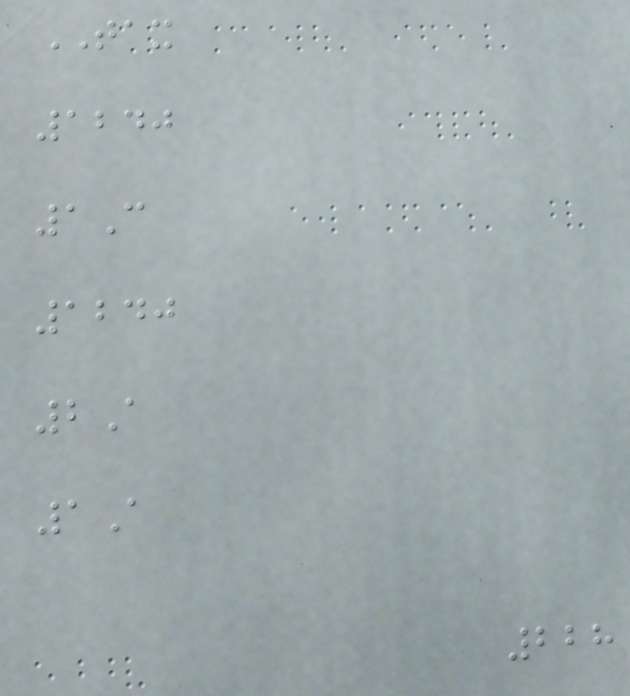TAX
1240
1C
1240
2A
1A
228
